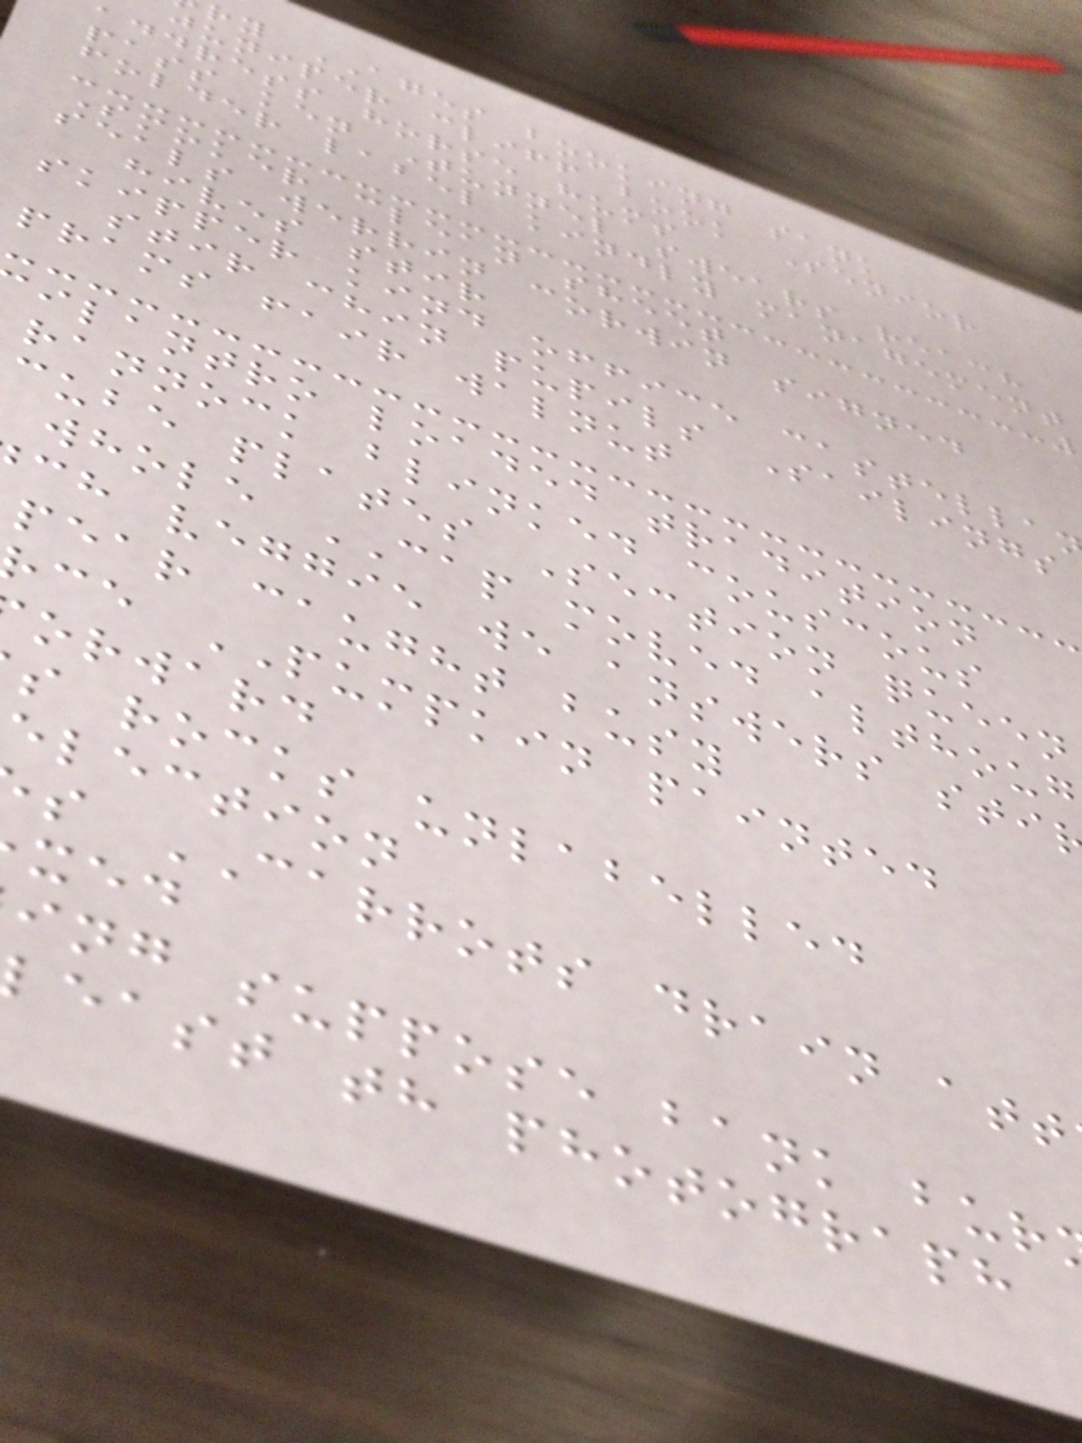ry AGES booking sank
juniper cliff book Senior
address horse hums
pass ken Tunnel swears reach
folder label kindly management
Smoker clean sheet
seals werrin corwin signed
hives stir
skipper kind office castella
stir chin pupils Sailings
prams fair walnut
ilantro loaded tradition
rannock blinked couscous
cube plates Section queen
whole CAP moved althoug
ch veggie we answers sti
pear caught busy
ce PUMPKIN painted
orward
s rocks unlabelled
election
s CARROTS drain att
ing suppose bank bur
east th photograph
